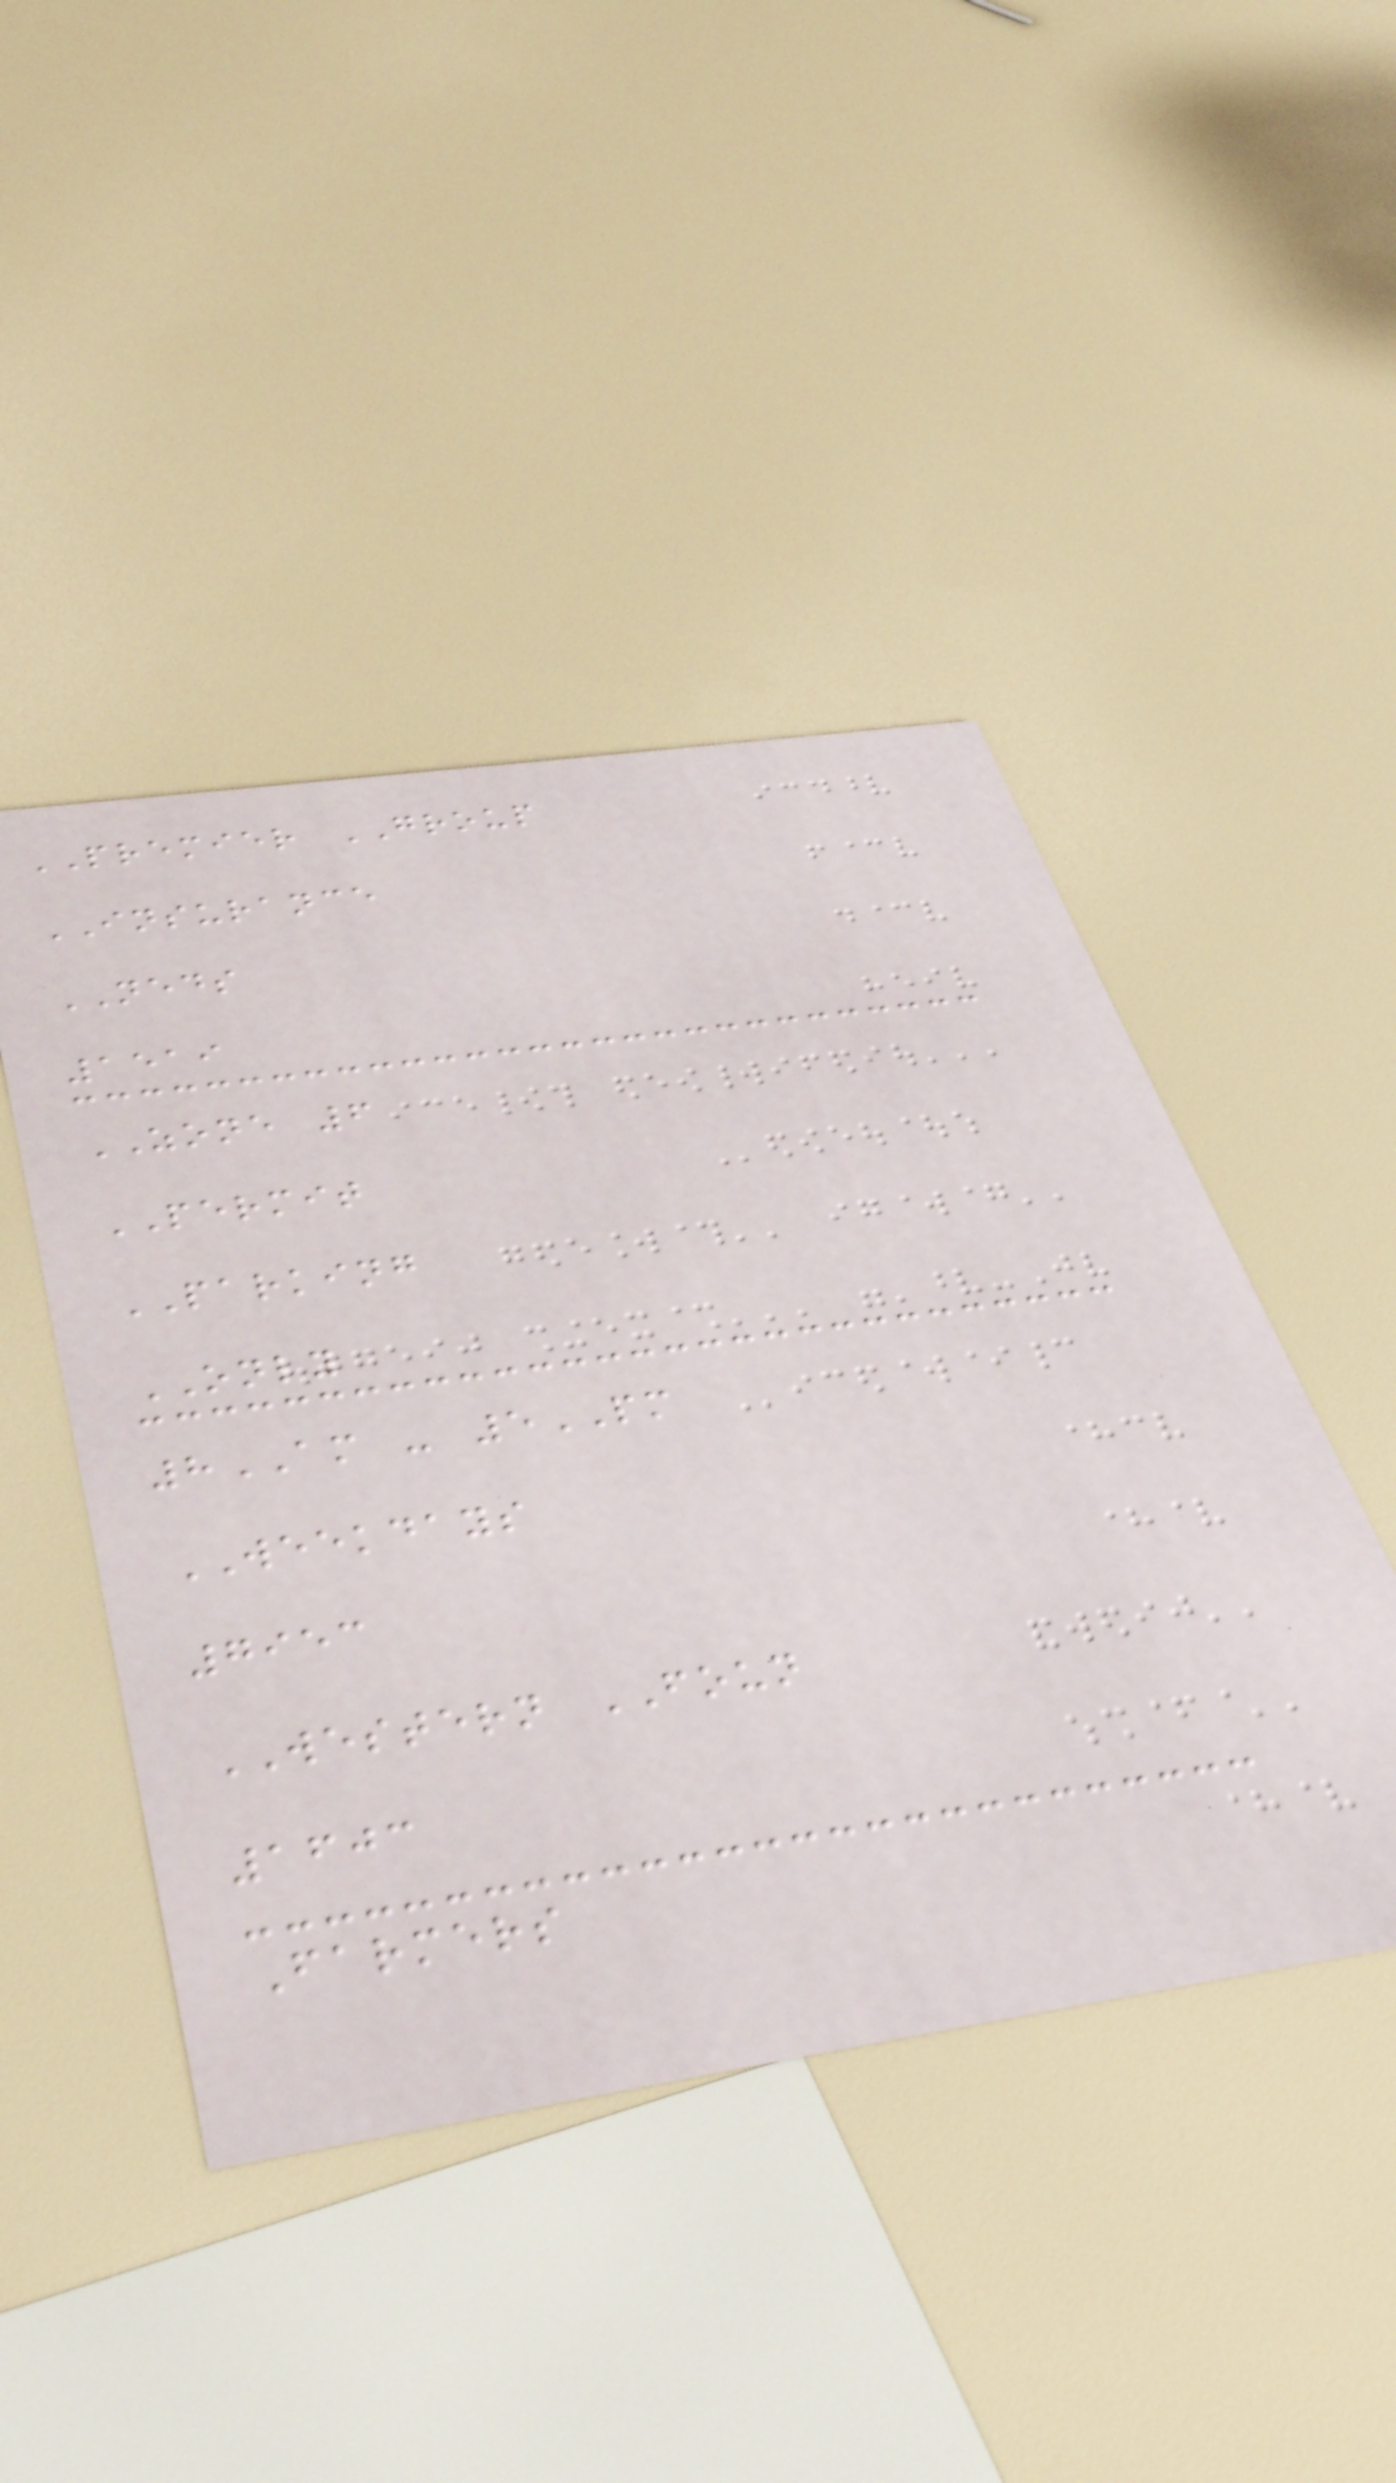PREMIER GROUP
INSURANCE
NEDS
1519
ZONE 6
PERMIT
PARKING
ONLY
8AM - 5PM
WEEKDAYS
7953
WESTERN FOUN
1603
Farmers
